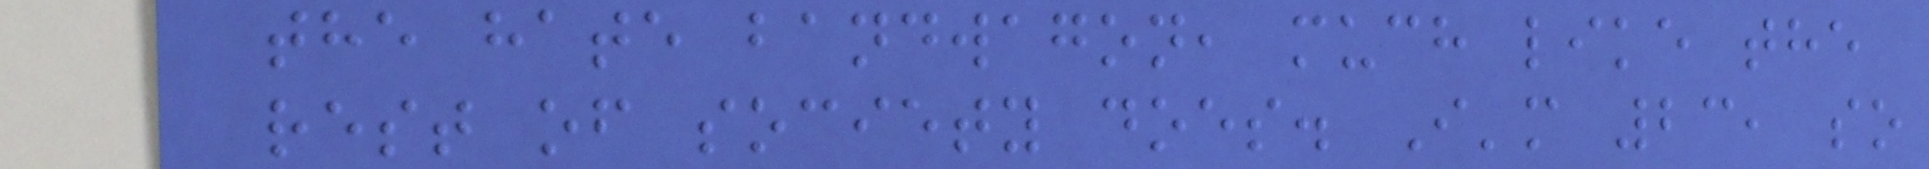the hate bandwagon, much like the
rest of society does. I'm 23, so
